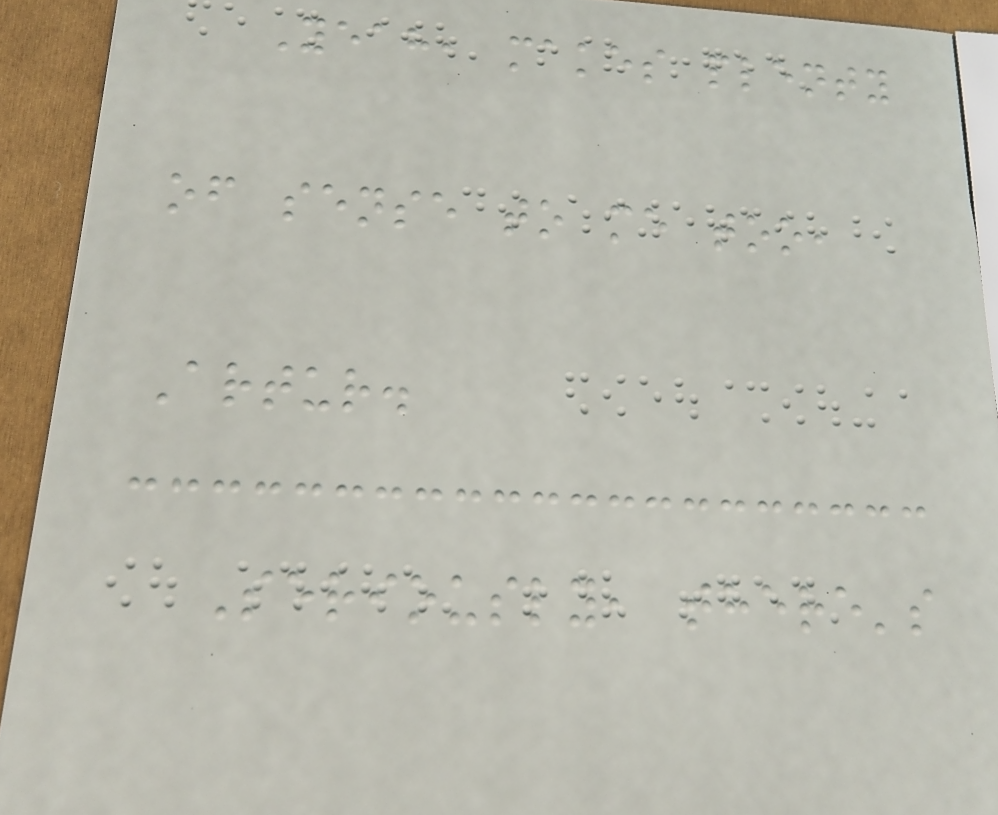Yeah, makes plenty
of sense to me too,
Artur.
Seriously, there's
